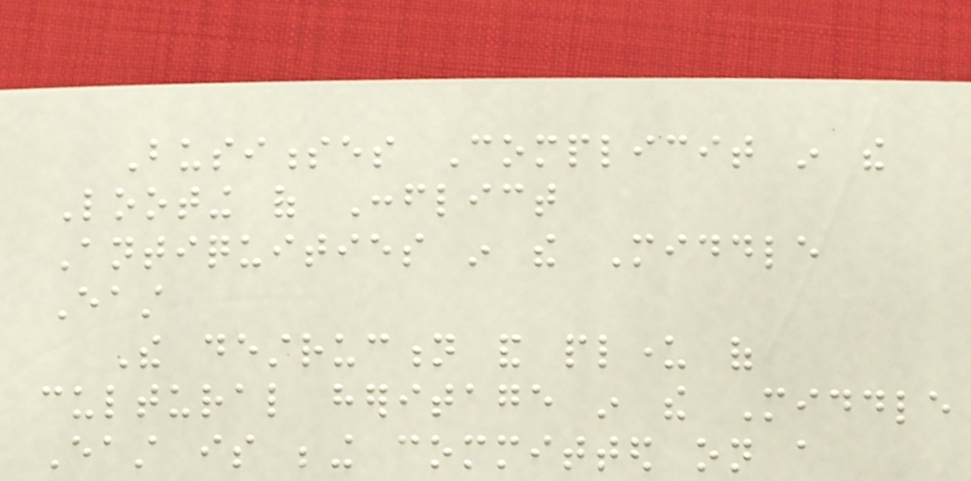Businesses Complicit in the
Looting of Conflict
Antiquities in the Middle
East
The destruction and plunder of
cultural heritage in the Middle
East is being committed on a
